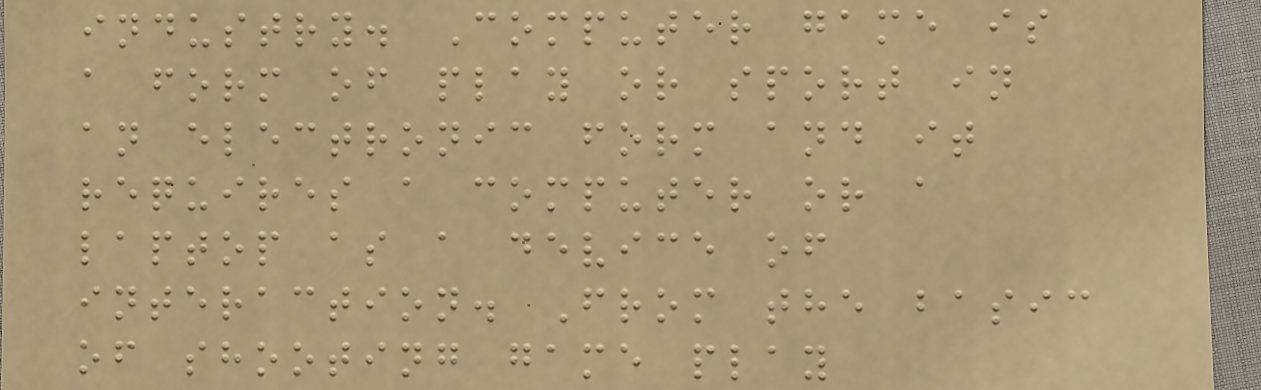industry. Computer game is
a form of play or sport in
an electronic form and it
requires a computer or a
laptop as a device of
interaction. From the basic
of shooting game play
